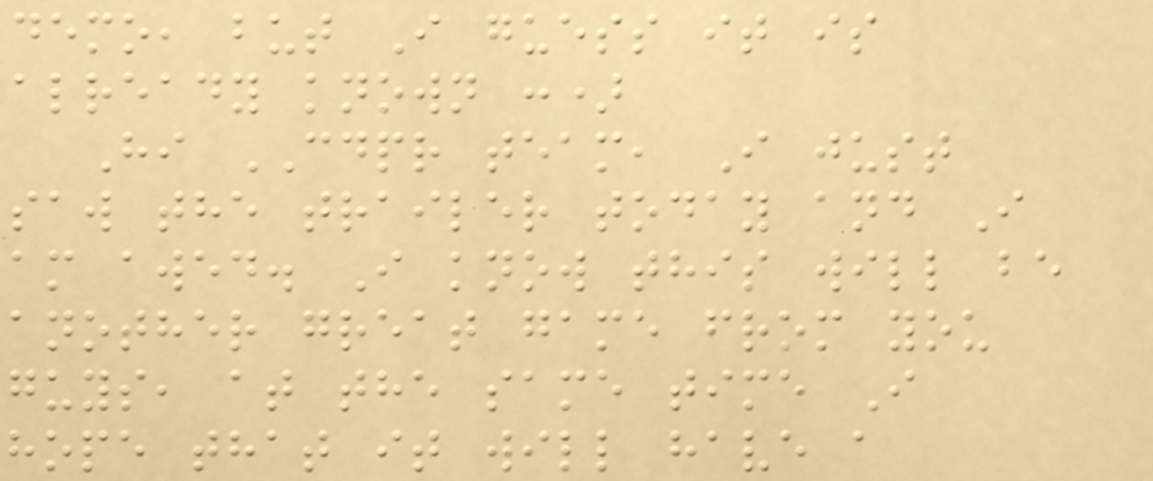demo, but I guess it is
already known :)
Hi CDPR team, I just
saw the trailer today and I
am awed. I know this will be
another great game from you
guys, at the same time I
hope that it will have a
